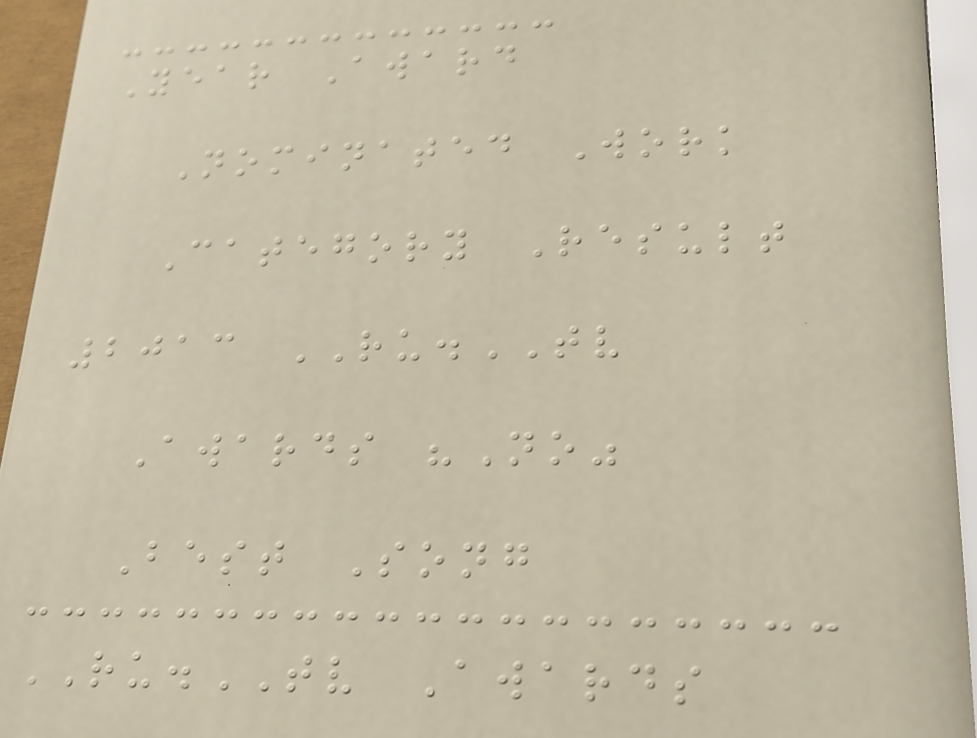Year Award
Nominated Work
Category Result
2013 RU.TV
Awards "No"
Best Song
RU.TV Awards
